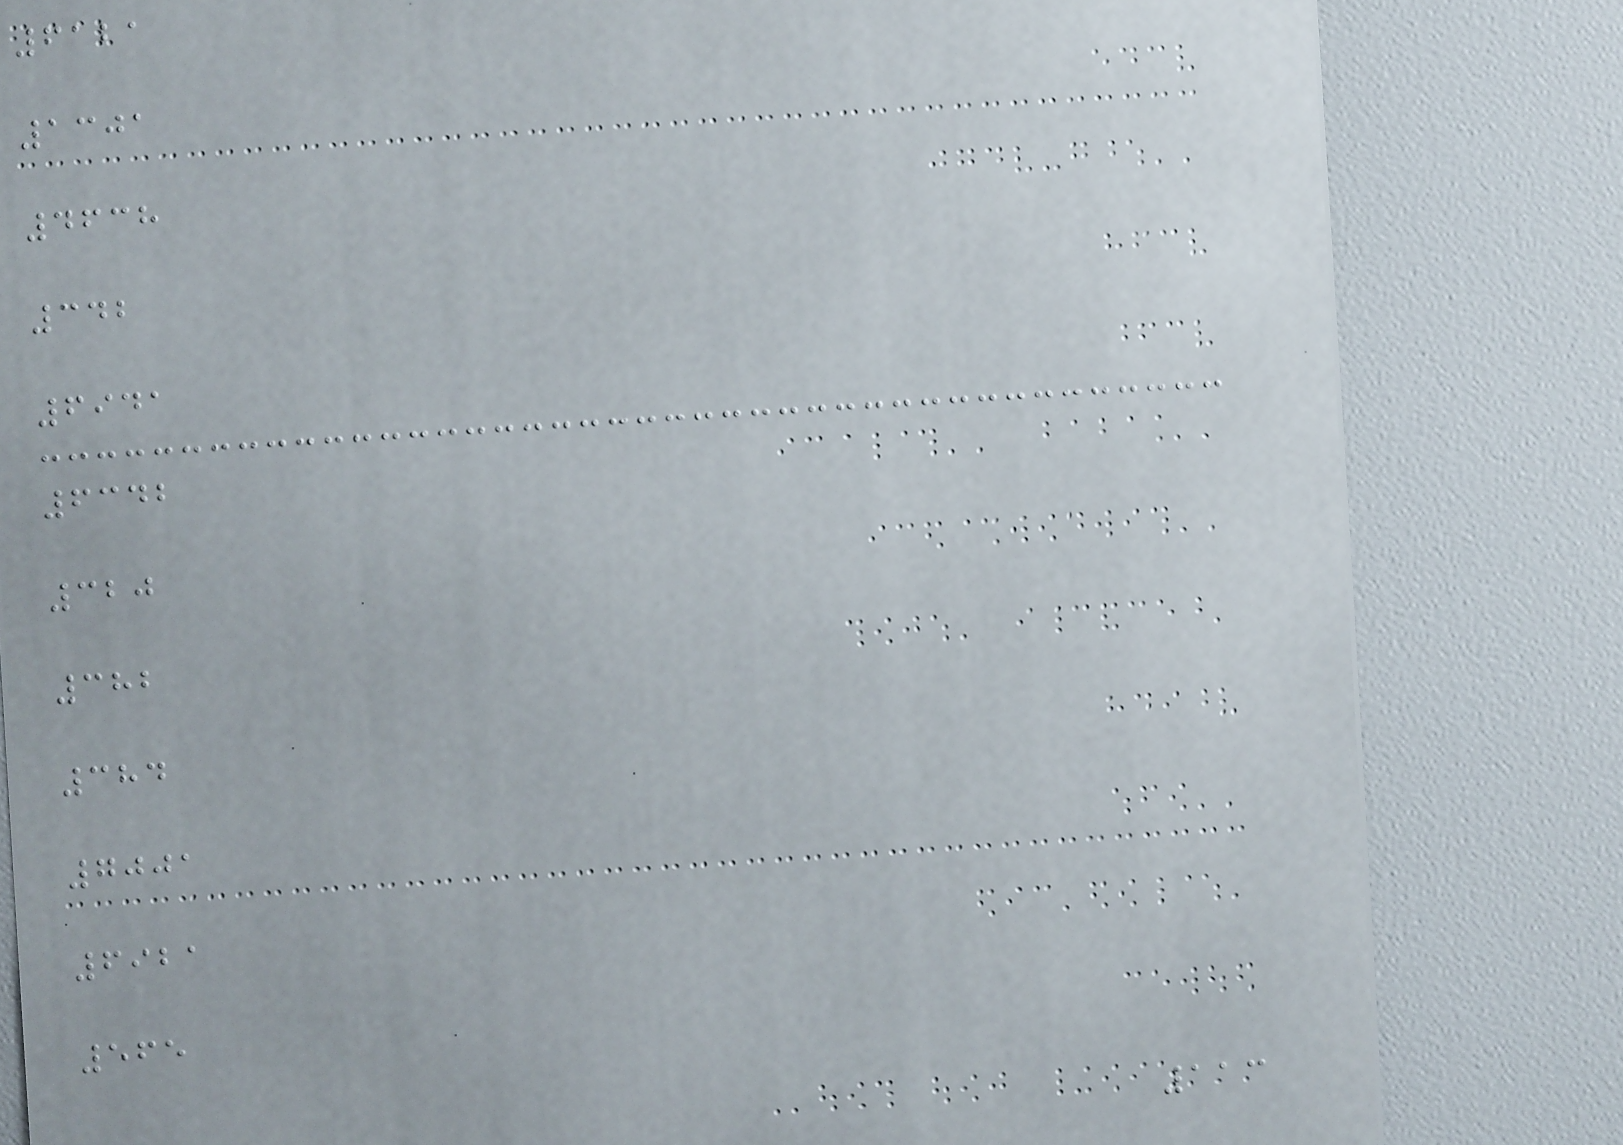6121
1301
4638
342
6941
6342
320
382
384
7001
6921
565
113
